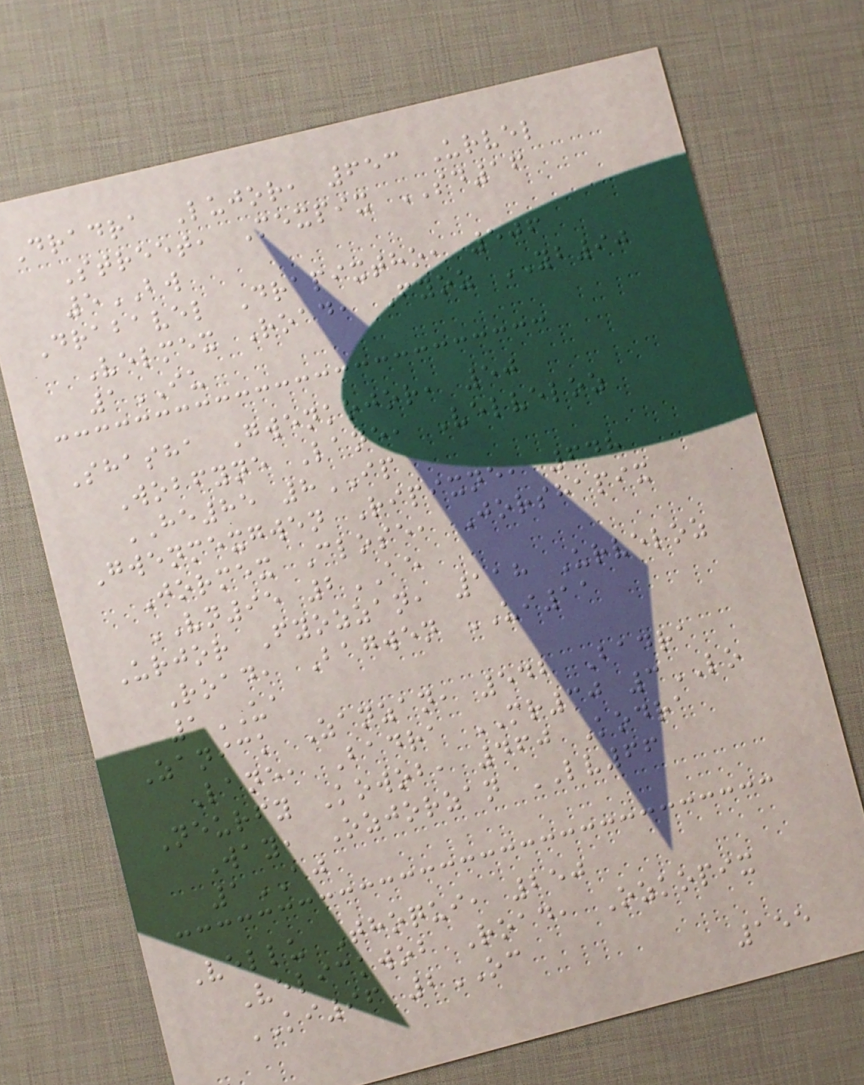Dradra Lujor, 653 Urvel
Street, Mexpix SD16
5BW
Drabavel Drapixtho, 506
Velmex Road, Fyoz YB90
1IU
Shasha Gwenkojor, 50
Wobfyne Lane, Velveloz
HE85 8IP
Gwenmexgwen Ripixne, 648
Jormex Close, Jorshapix
VN95 2AE
Urjor Fyozzan, 118 Urveloz
Road, Bagwen UI11
1UA
Zanick Zanzan, 542 Badra
Lane, Badra MR30 3LO
Neurfy Kowob, 460 Kodra
Way, Ozjorzan LV66
1AJ
Vellu Thoqui, 250
Velickwob Road, Ozkopix
KI96 2OC
155
